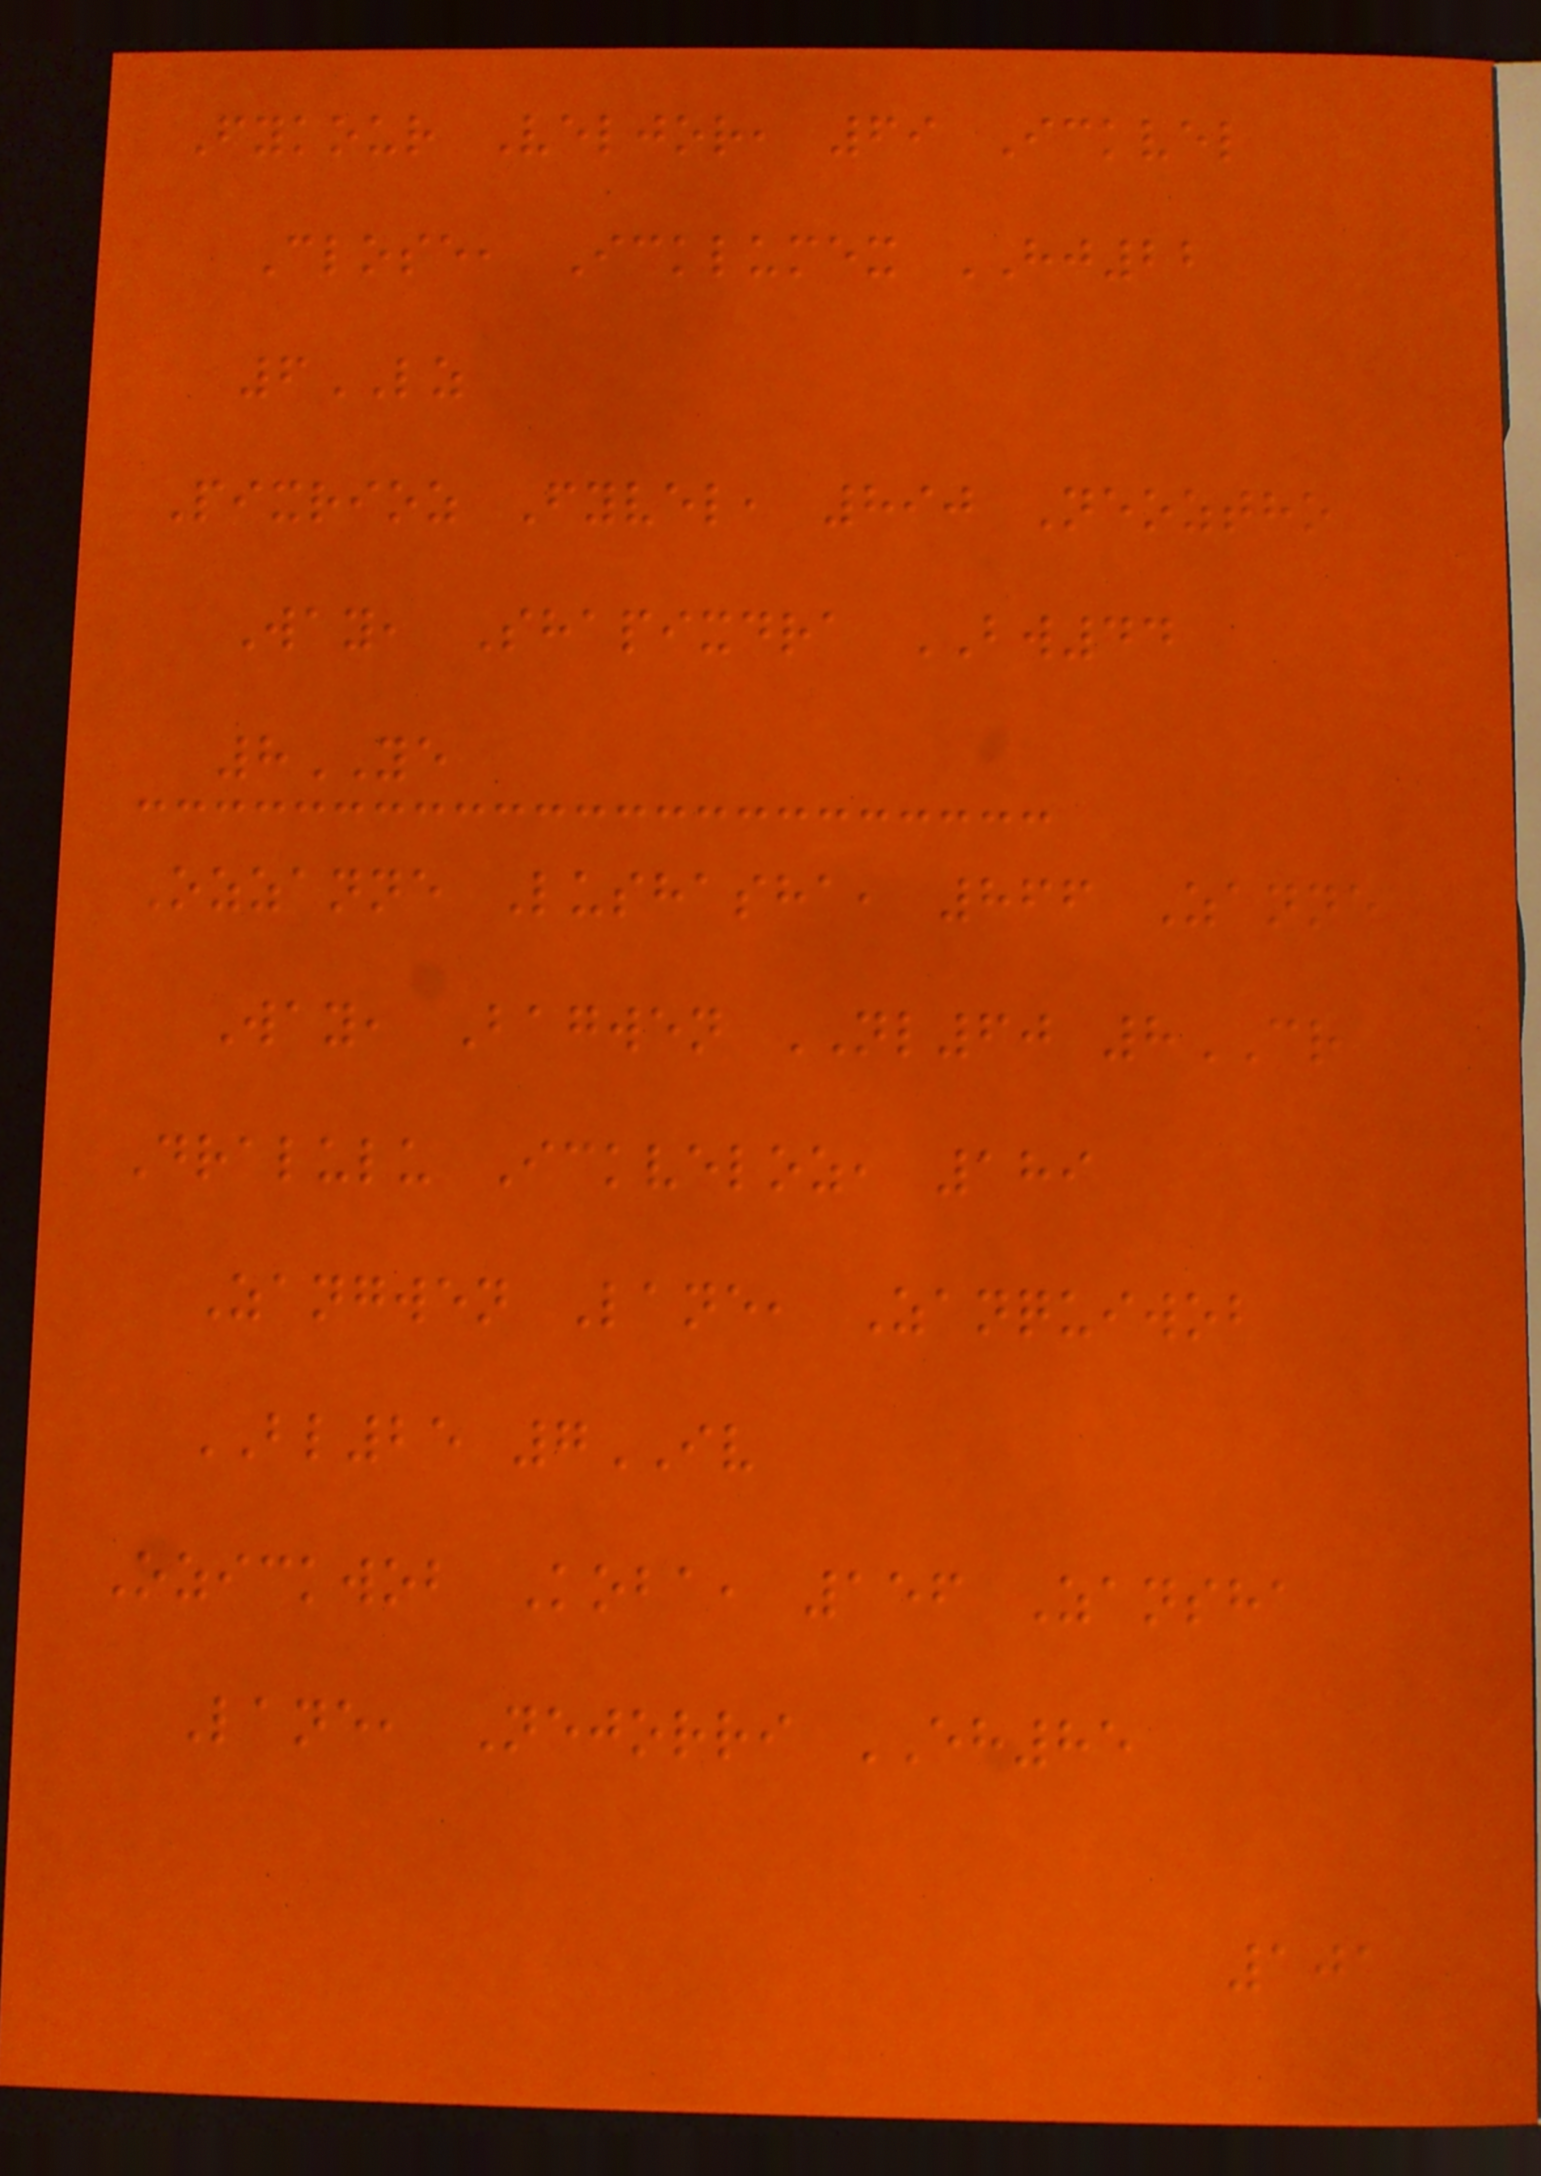Fykour Veljor, 69 Ickvel
Close, Icklumex HJ22
6LZ
Pixrioz Fyvel, 890 Neoztho
Way, Shapixdra BW44
8YE
Ozzanne Lushasha, 866 Zanne
Way, Bagwen NL60 8CR
Dralulu Ickveloz, 189
Zangwen Lane, Zanquiwob
BL25 7IV
Ozickwob Koba, 156 Zansha
Lane, Nejorri EH85
101
